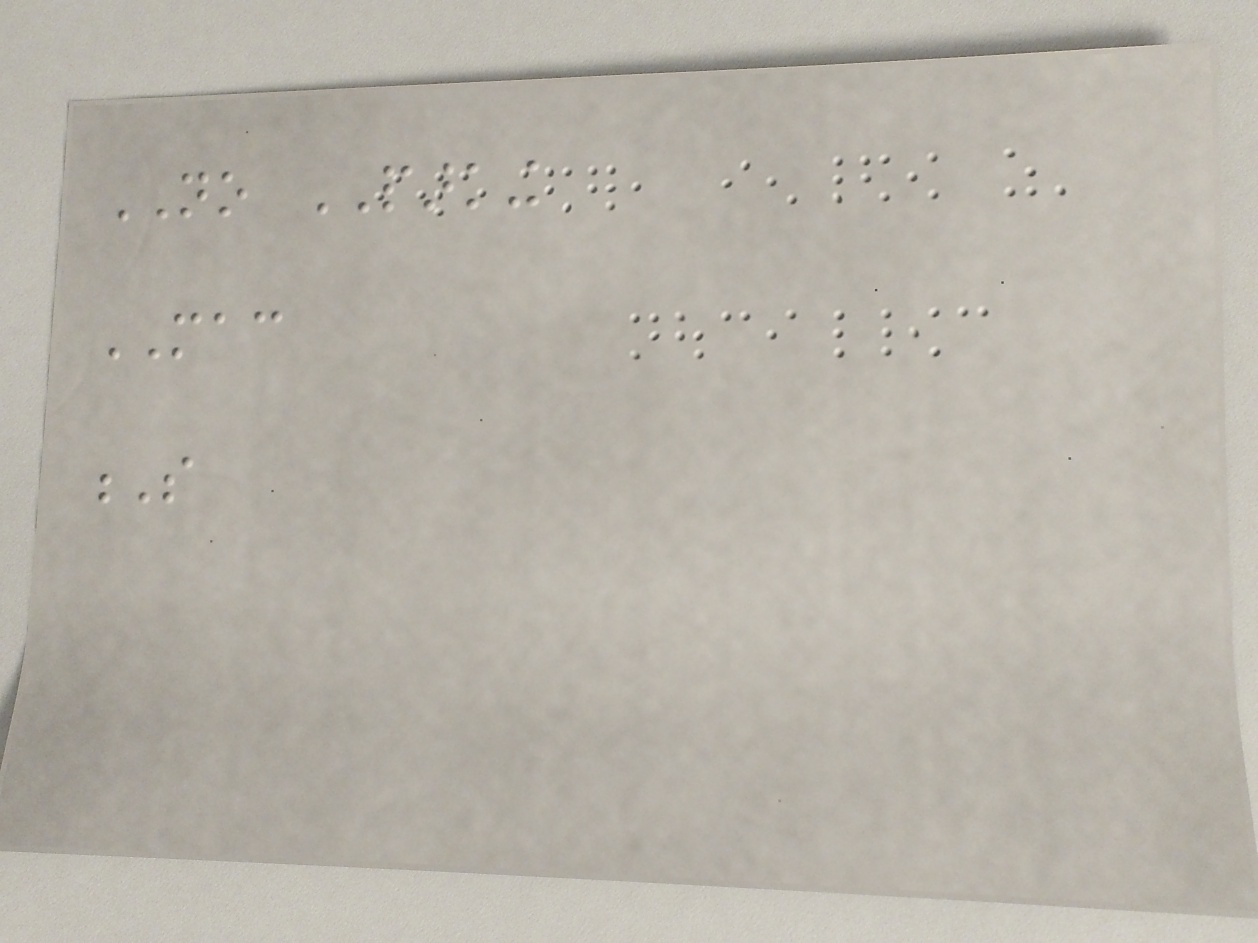NO PARKING
MAC
S
